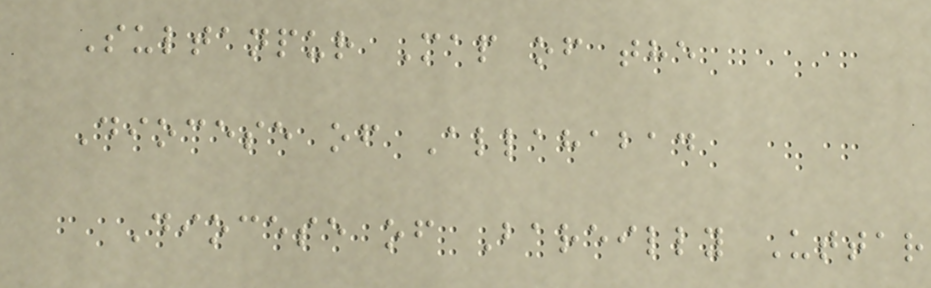Sultanpur Map of the
Diocese of Allahabad
Diocese of Bareilly Uttar
